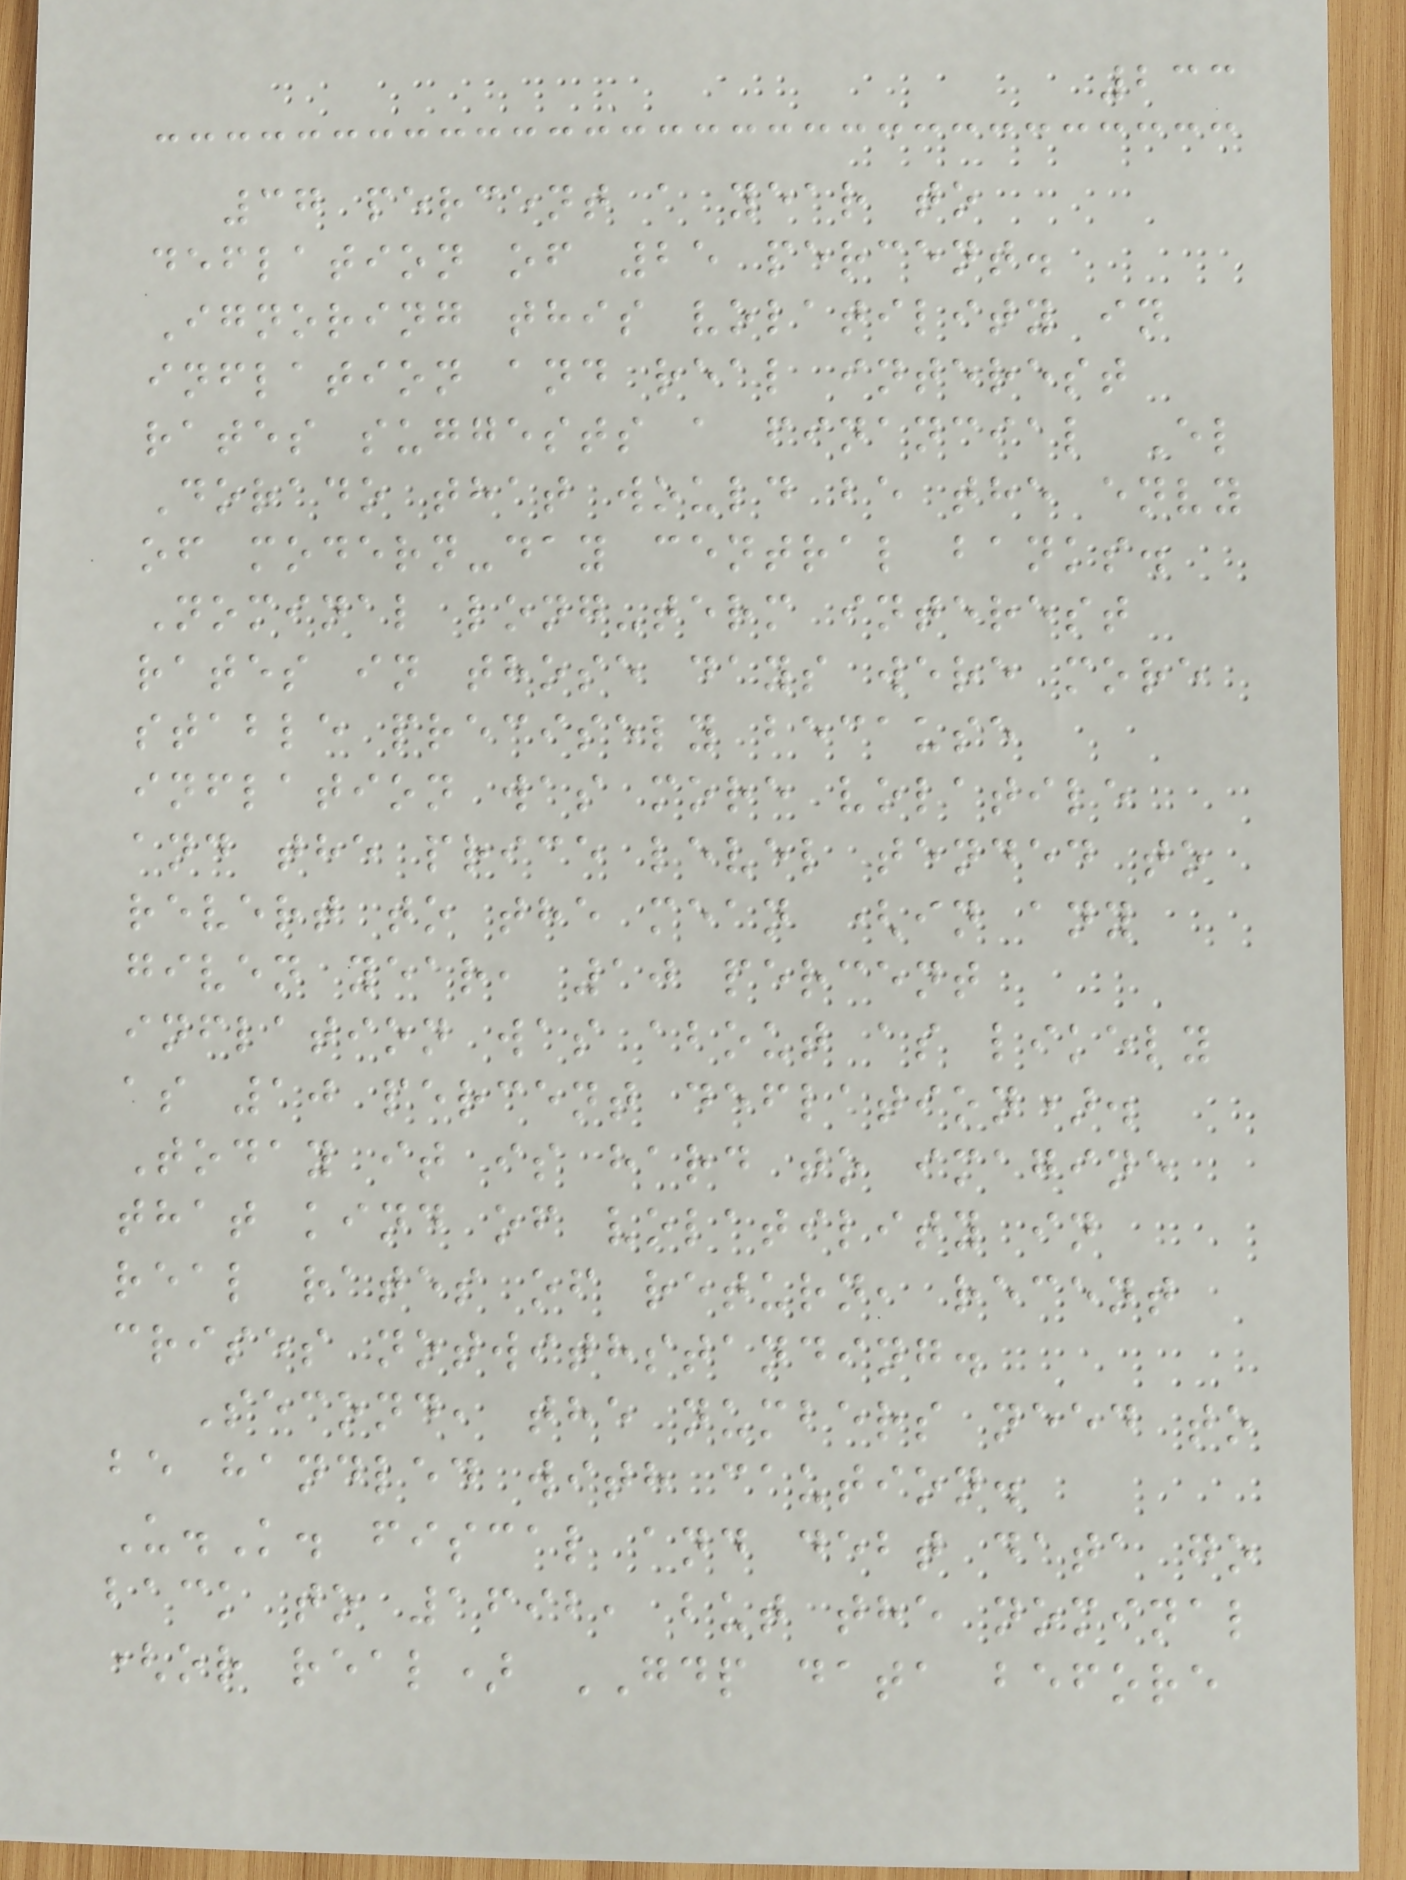233
37 percent a year to
deflation of 25 percent.
Ignoring this volatility in
inflation and real interest
rates suggests a financial El
Dorado that would be the envy
of modern-day central banks.
Nominal long-term interest
rates in those days were more
stable precisely because
inflation was more volatile
and the price level tended to
revert to the mean (in any
given year, 10 percent
inflation was about as likely
as 10 percent deflation).
Today it is hard to imagine
that kind of volatility in
real rates of return, recent
crises notwithstanding.
Second, the numbers need to
be handled with caution.
U.K. fiscal and debt data go
back to 1692, but the nominal
(or real) GDP data before
